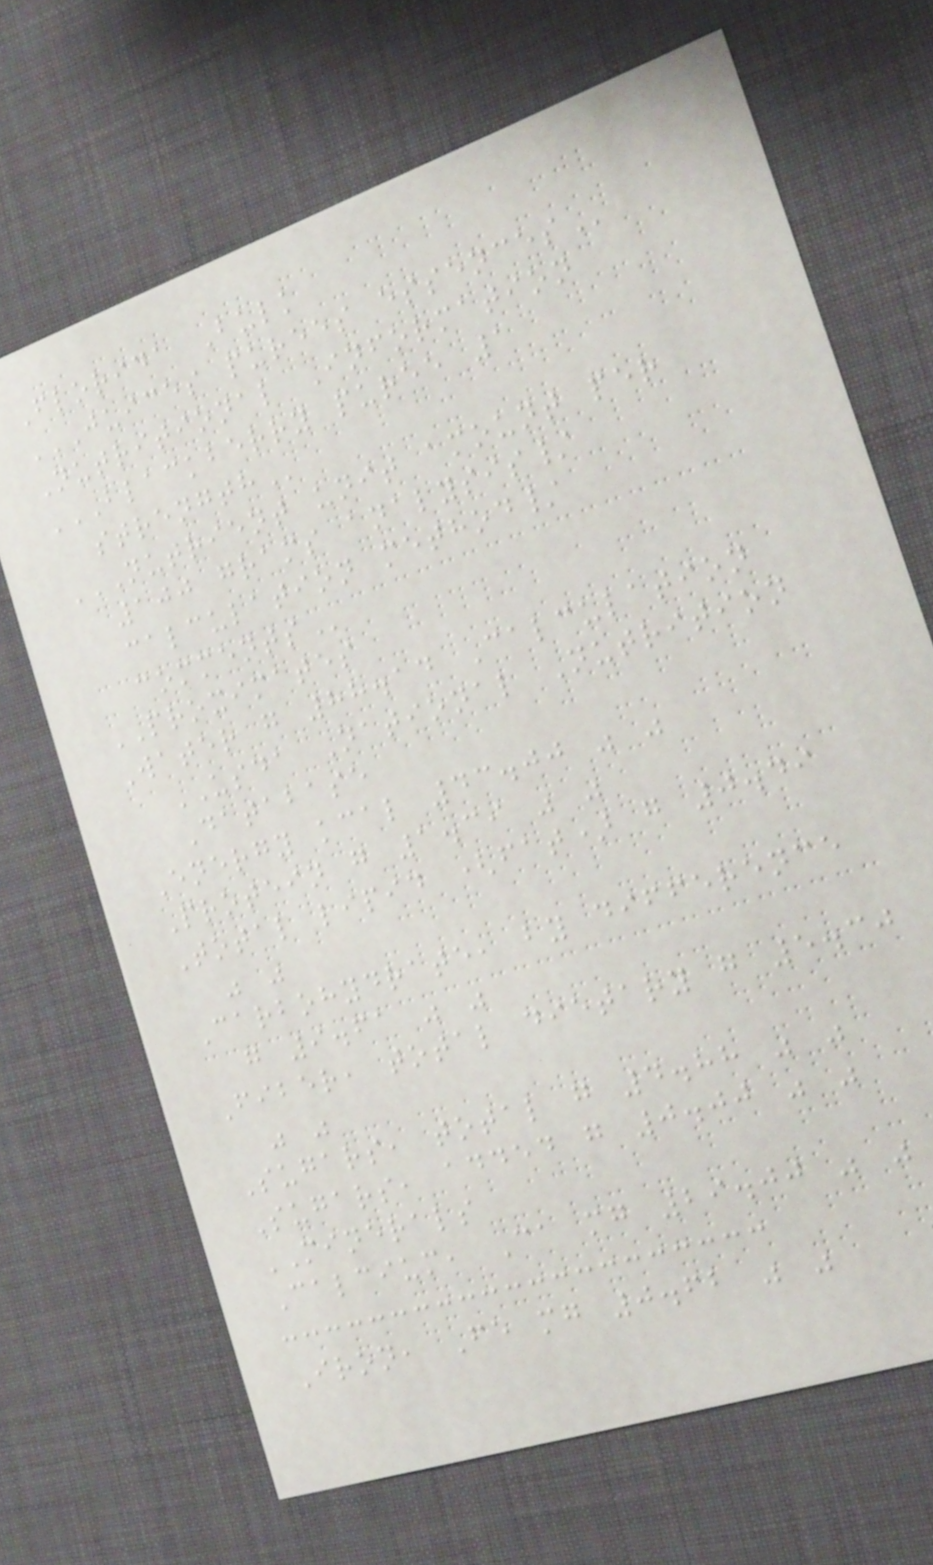Florida Bulk
JUICES PUREES ESSENCES
Nutritional Information
BLACKBERRY PUREE 1
STRENGTH
NUTRIENT UNIT AMOUNT PER
100 GRAMS ANALYSIS/
CALCULATION METHOD/
COMMENTS
PROXIMATES
Water g 88.14 Calculation
USDA National Nutrition
Database
Energy kcal 43.00 " "
Protein g 1.39 " "
Total lipid (fat) g 0.49
" "
Carbohydrate, by difference
g 9.61 " "
Fiber, total dietary g 5.30
" "
Sugars, total g 4.88 " "
Sugars, added g 0.00 " "
MINERALS
Calcium, Ca mg 29.00 " "
Iron, Fe mg 0.62 " "
